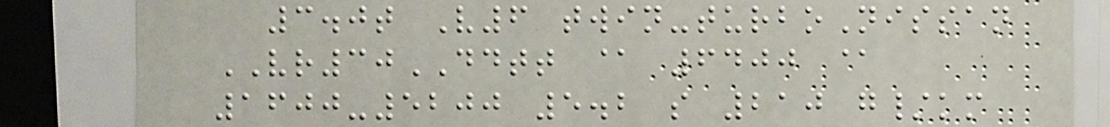3.0t V6 twin-turboNissan
VR30DDTT @ 6400 @
1600-5200 5.2 s 210 g/km
